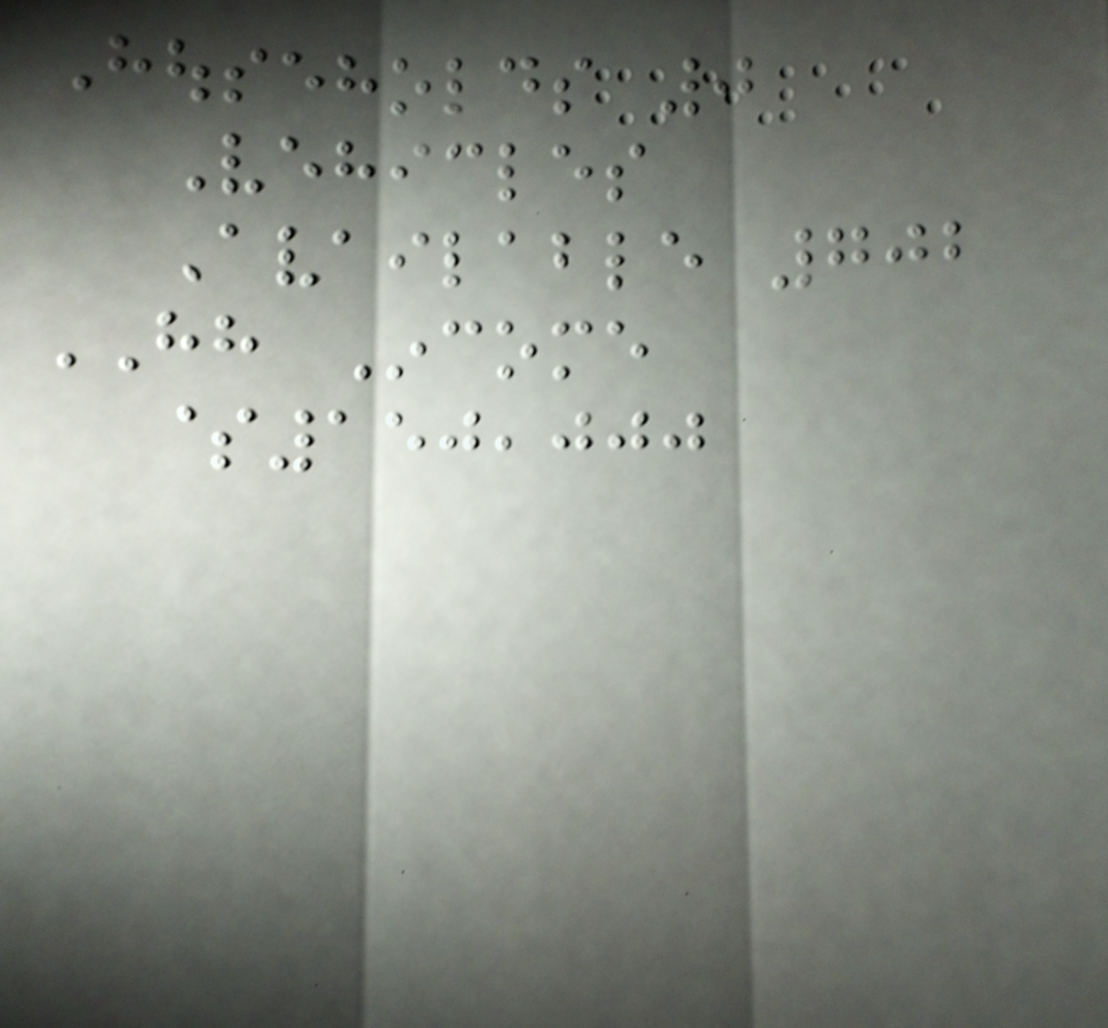Households 0
Vehicles
Available 702
HH Income
$150,000
